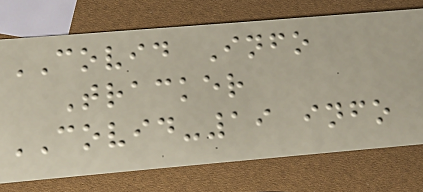COVID Info
Tracker
COVID-19 info
